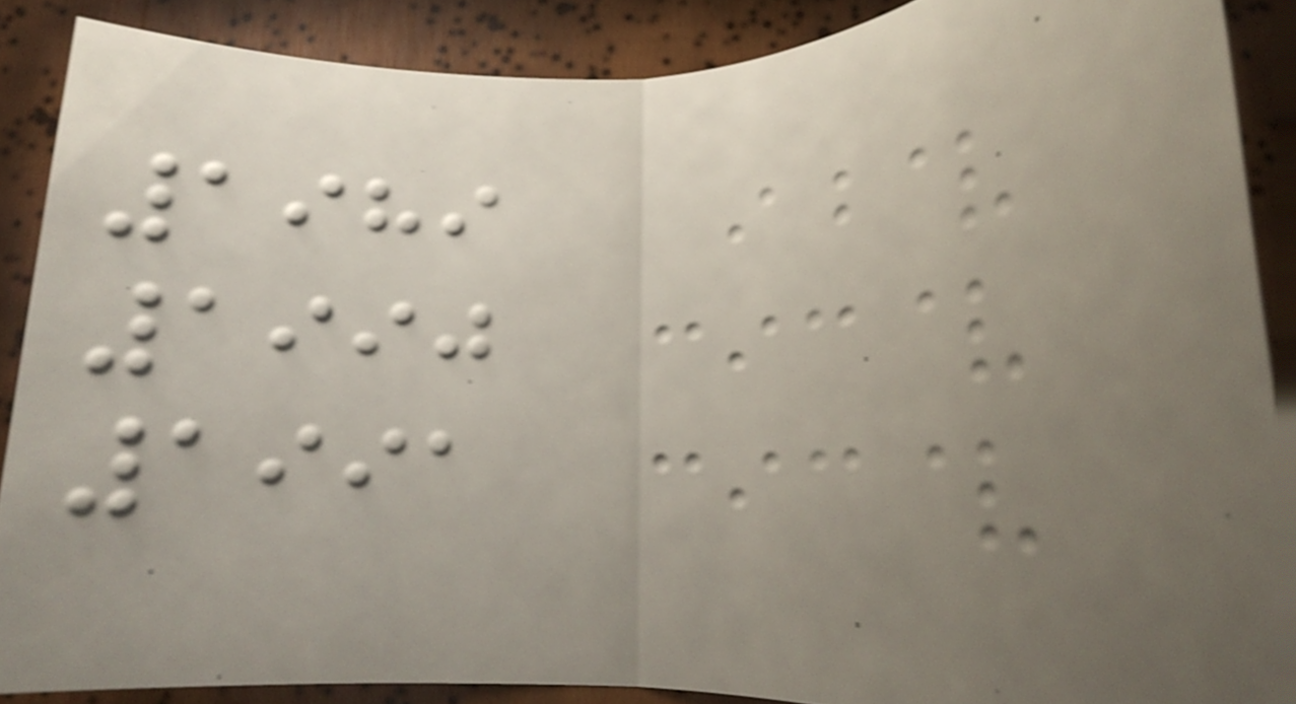1989
1990
1991
